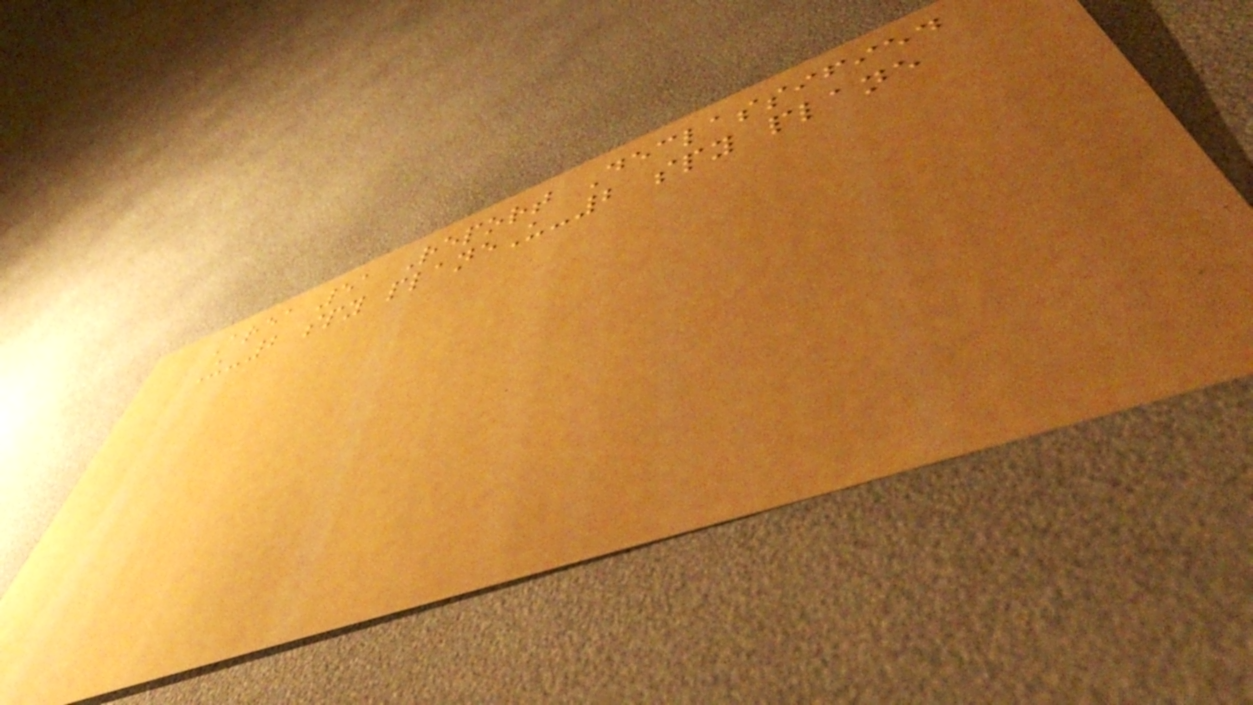Area 51 Report Declassified
U-2 spy planeU-2 spy plane
